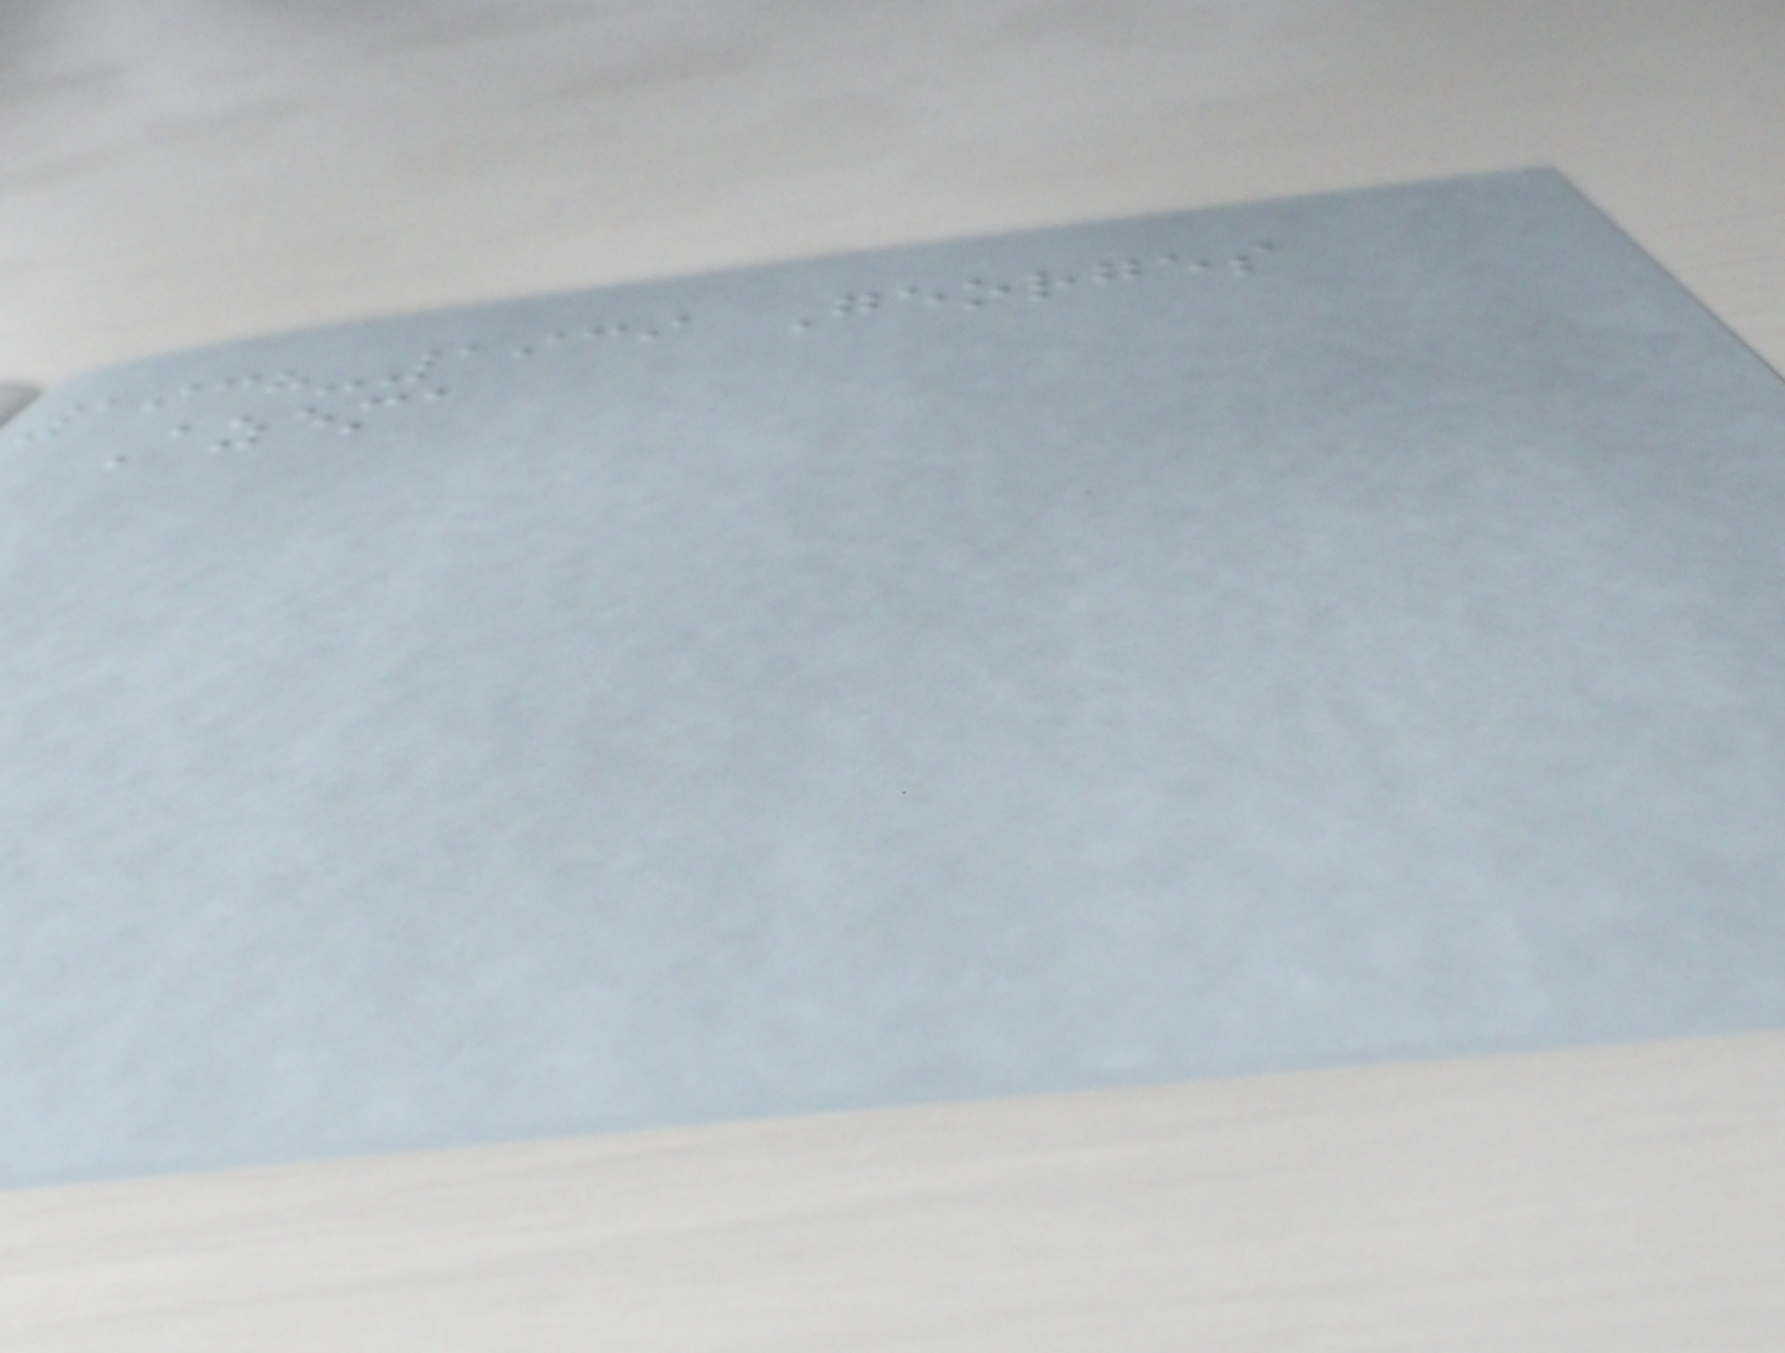1938-1939 Georges
Azema
